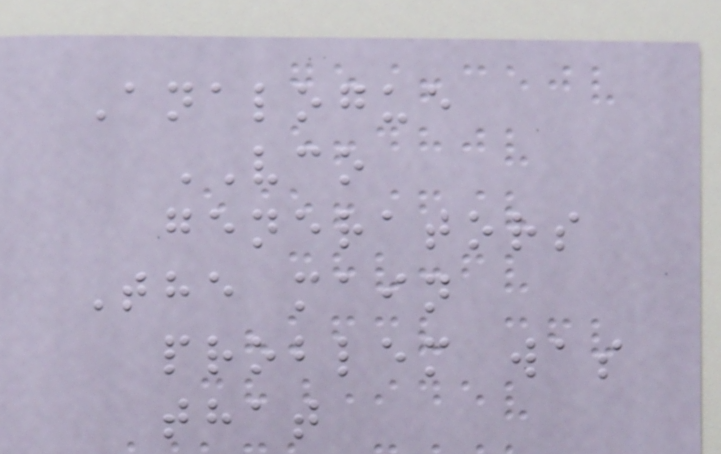Analogue
VCO
generators
The main
problem was
that
